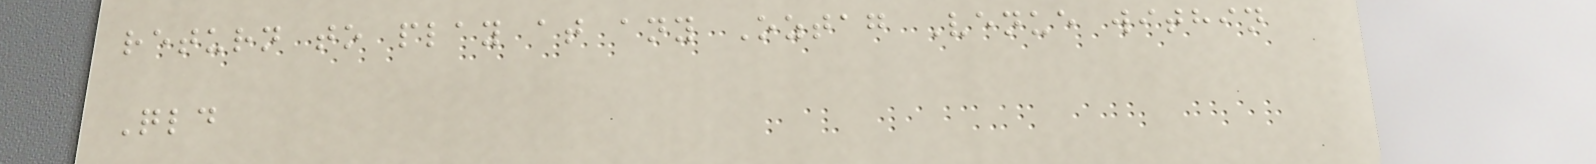return to play at any Oztag Venue within
Qld
